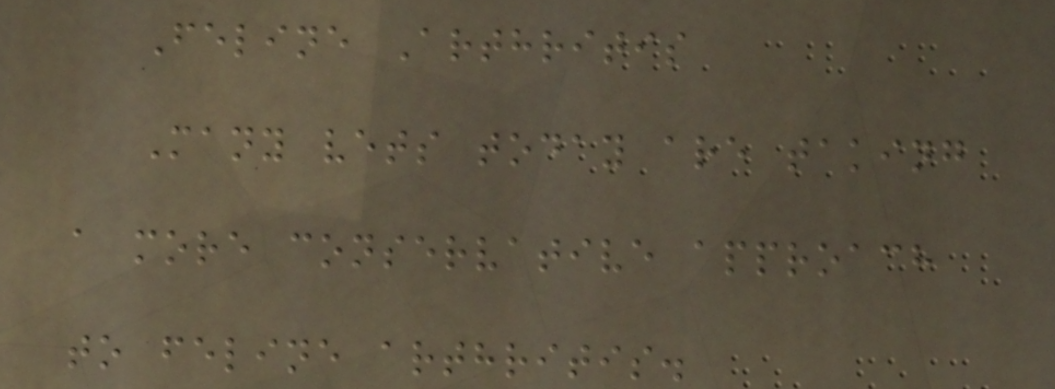Feline Arthritis
Many vets today are taking
a more conservative approach
to feline arthritis.
